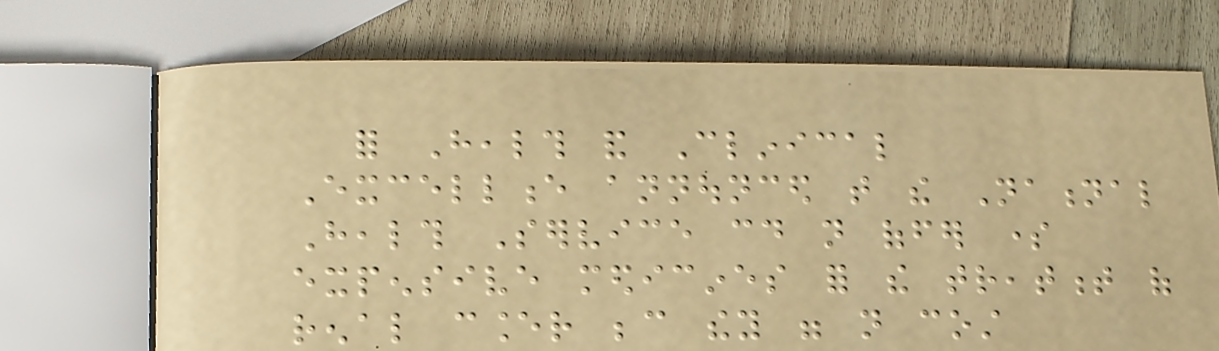for Health and Clinical
Excellence announced that the National
Health Service could not offer some
expensive medicines for the treatment of
renal cancer because they were not cost
